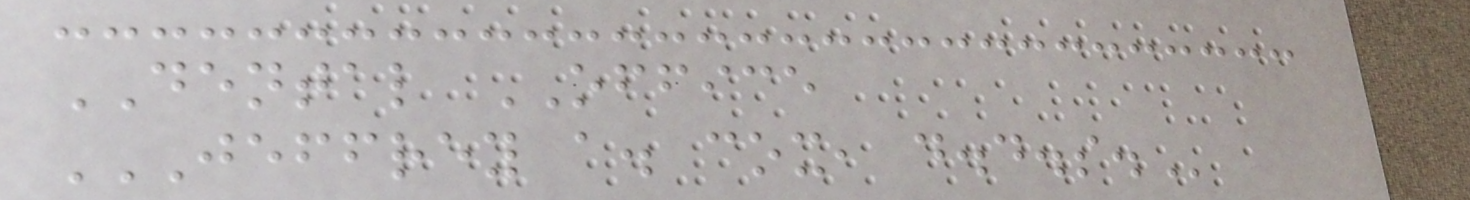DENTAL OFFICE
JEFFREY A. COX, D.D.S.
